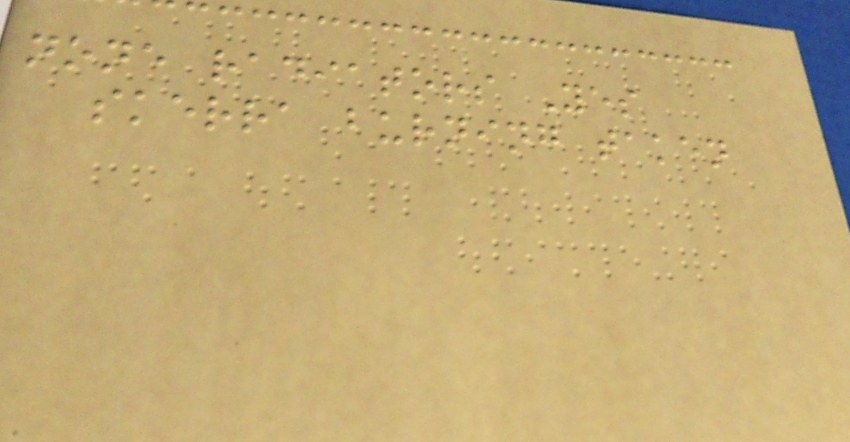none radiators Yes
skerra burning taken
